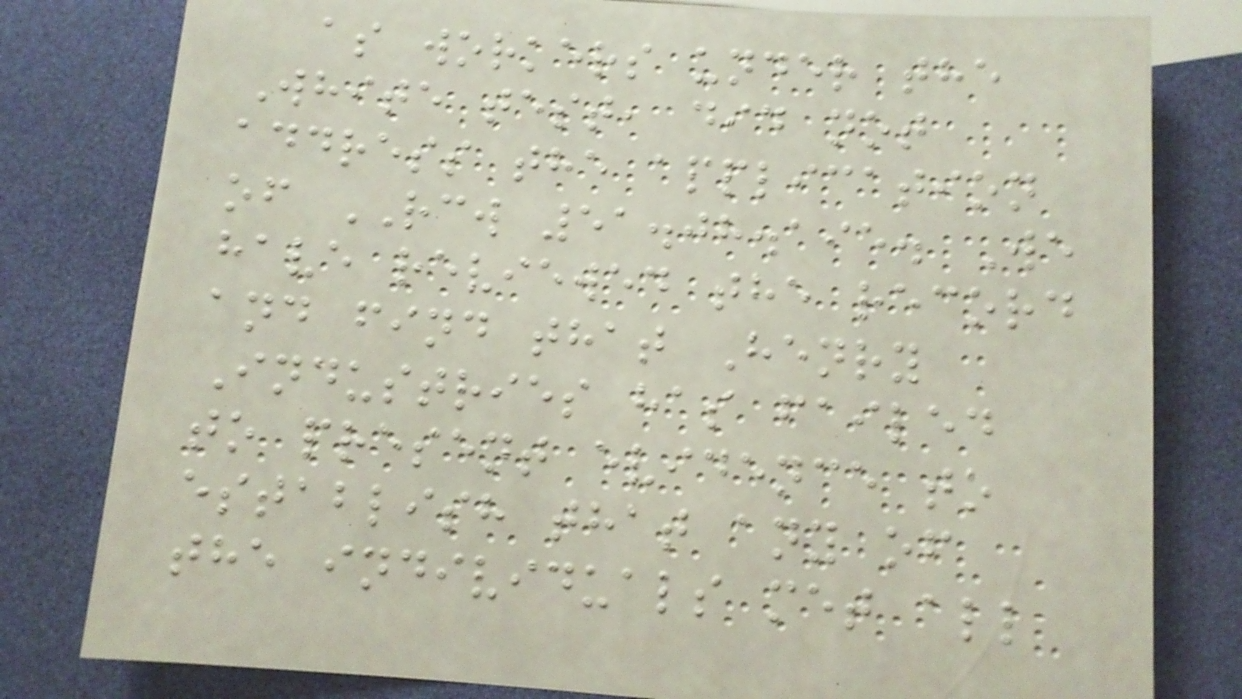as workers under the
White test, did not
address the application
of RCW 51.08.195. We
have reviewed the record
and find that Henry
Industries has failed
to present evidence to
establish that any of
the individuals met all
